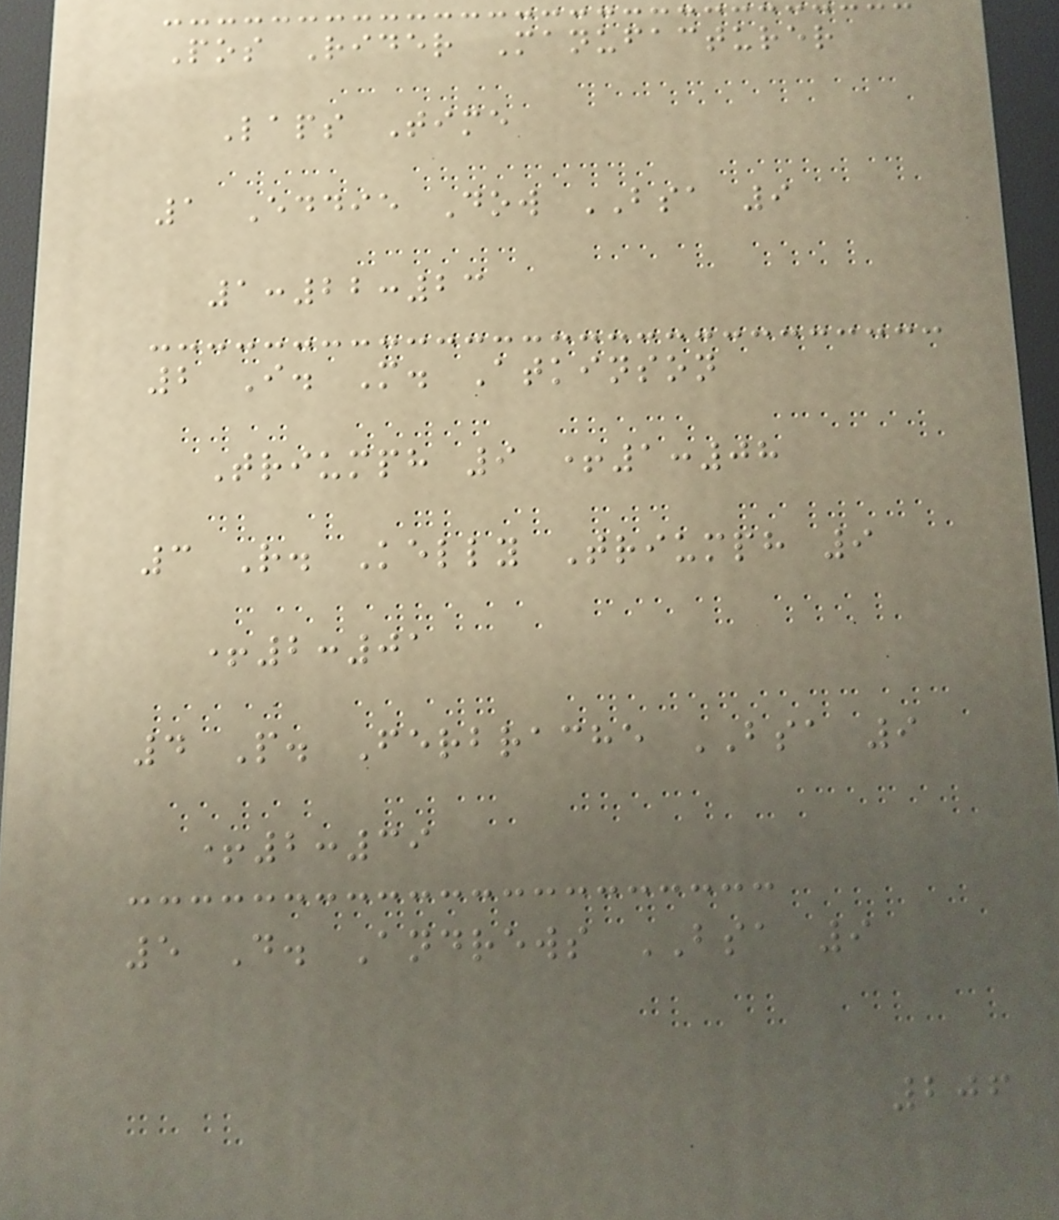Pos Rider Manufacturer
Laps Time
1 Eddie Dow BSA 9
1:22:23
2 I. M. Atkinson
Triumph 9 +1:08
3 R. Kelly Triumph 9
+2:01
4 P. Ferbrache BSA 9
+2:39
5 D. Andrews BSA 9
206
